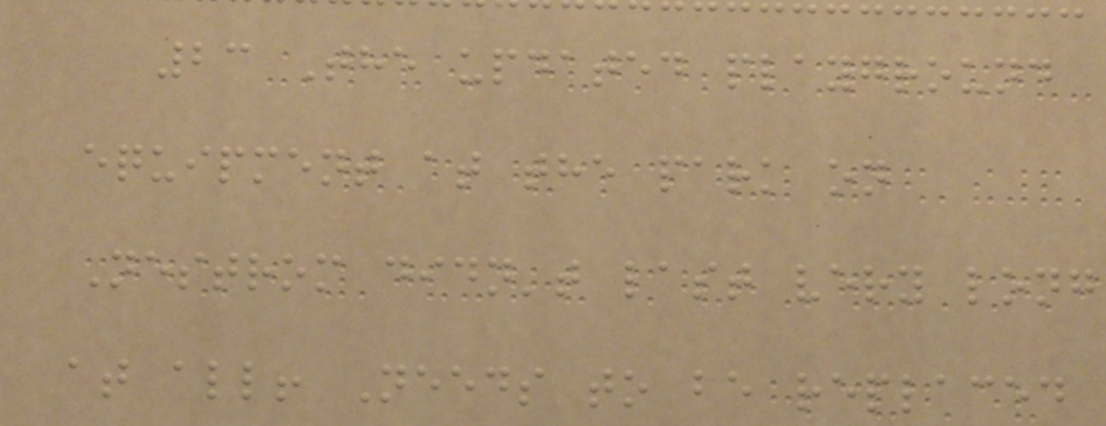23 The updated playground
equipment at the park on
Nestrom didn't last very long
at all! Needs to be replaced
